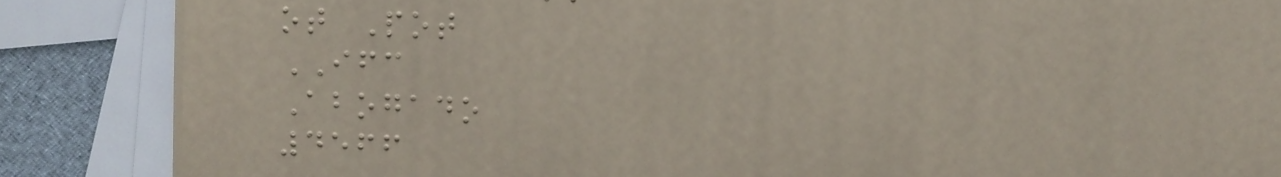ot Pot
IFC
Abogado
4566
